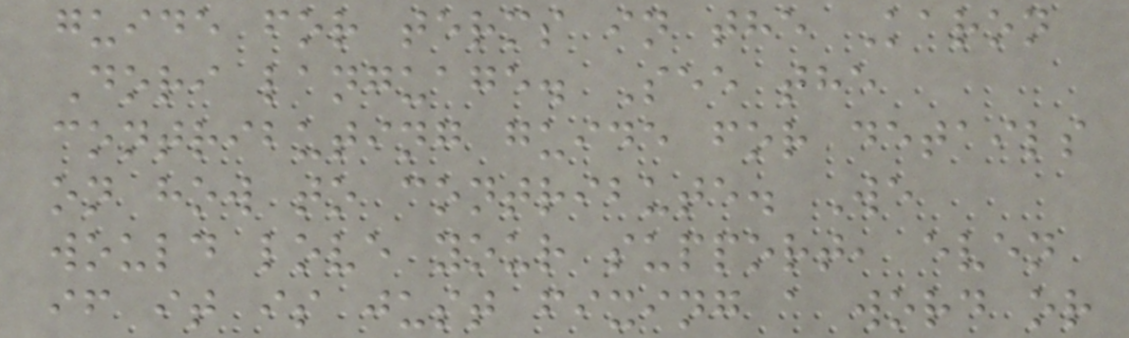guide for terms in the Karon
Dori language. See the
contributing guide for details
on how to contribute. We
would love your support, even
if it is just fixing a word or
